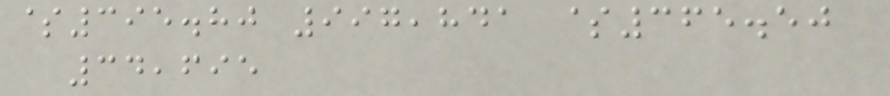$395.80 997,841 $365.50
34,695
